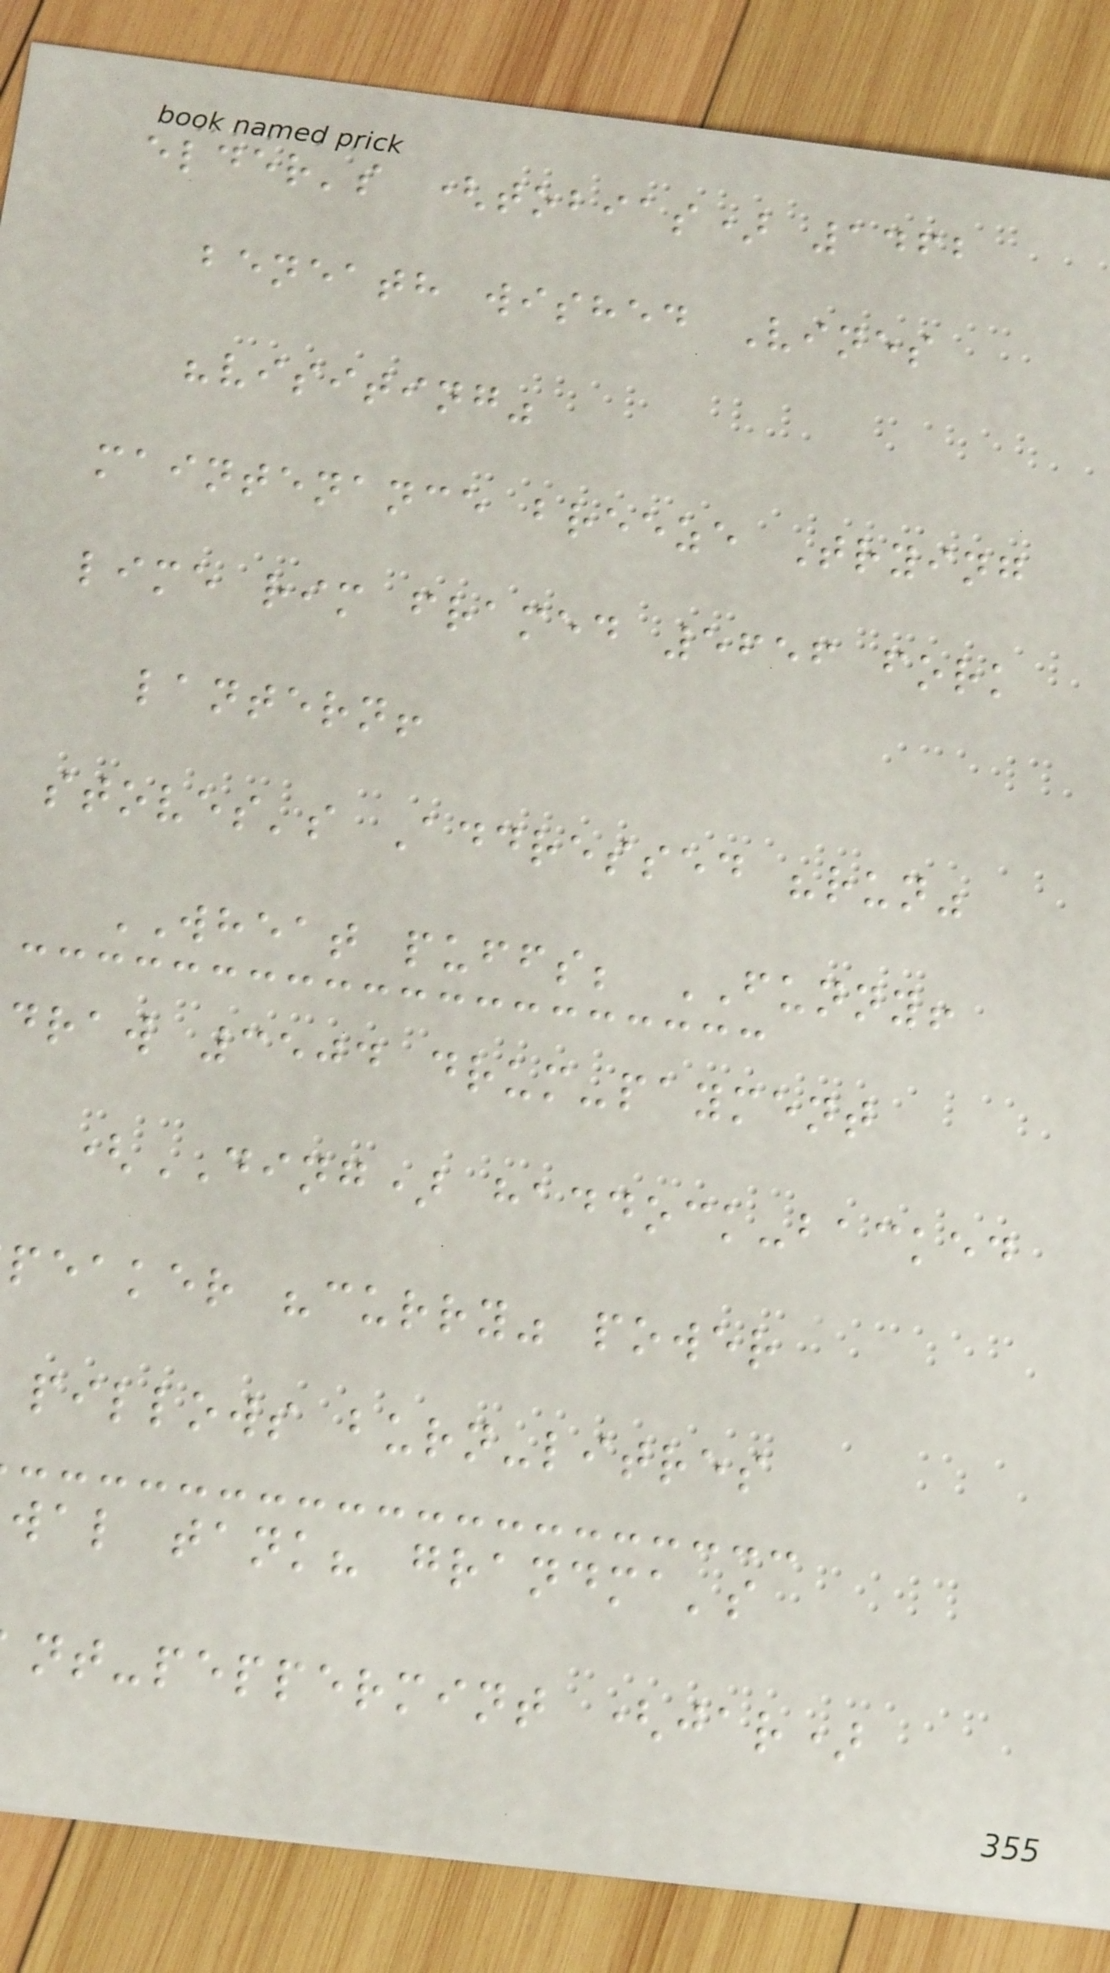elder's (tobias) 1462
beneath wished Vines
"visiting"
maintenance breeze Trying
lime rim framed 5656 fork
lantern!
stoves's Addressed "run"
WHEAT puffs; FUNNY!
draw 3504 drum-payment
(DING) haddock-backed
peaker "curry" power
pillows burn-litres
wal tank? grandma's
nt-peppermint (jar)
